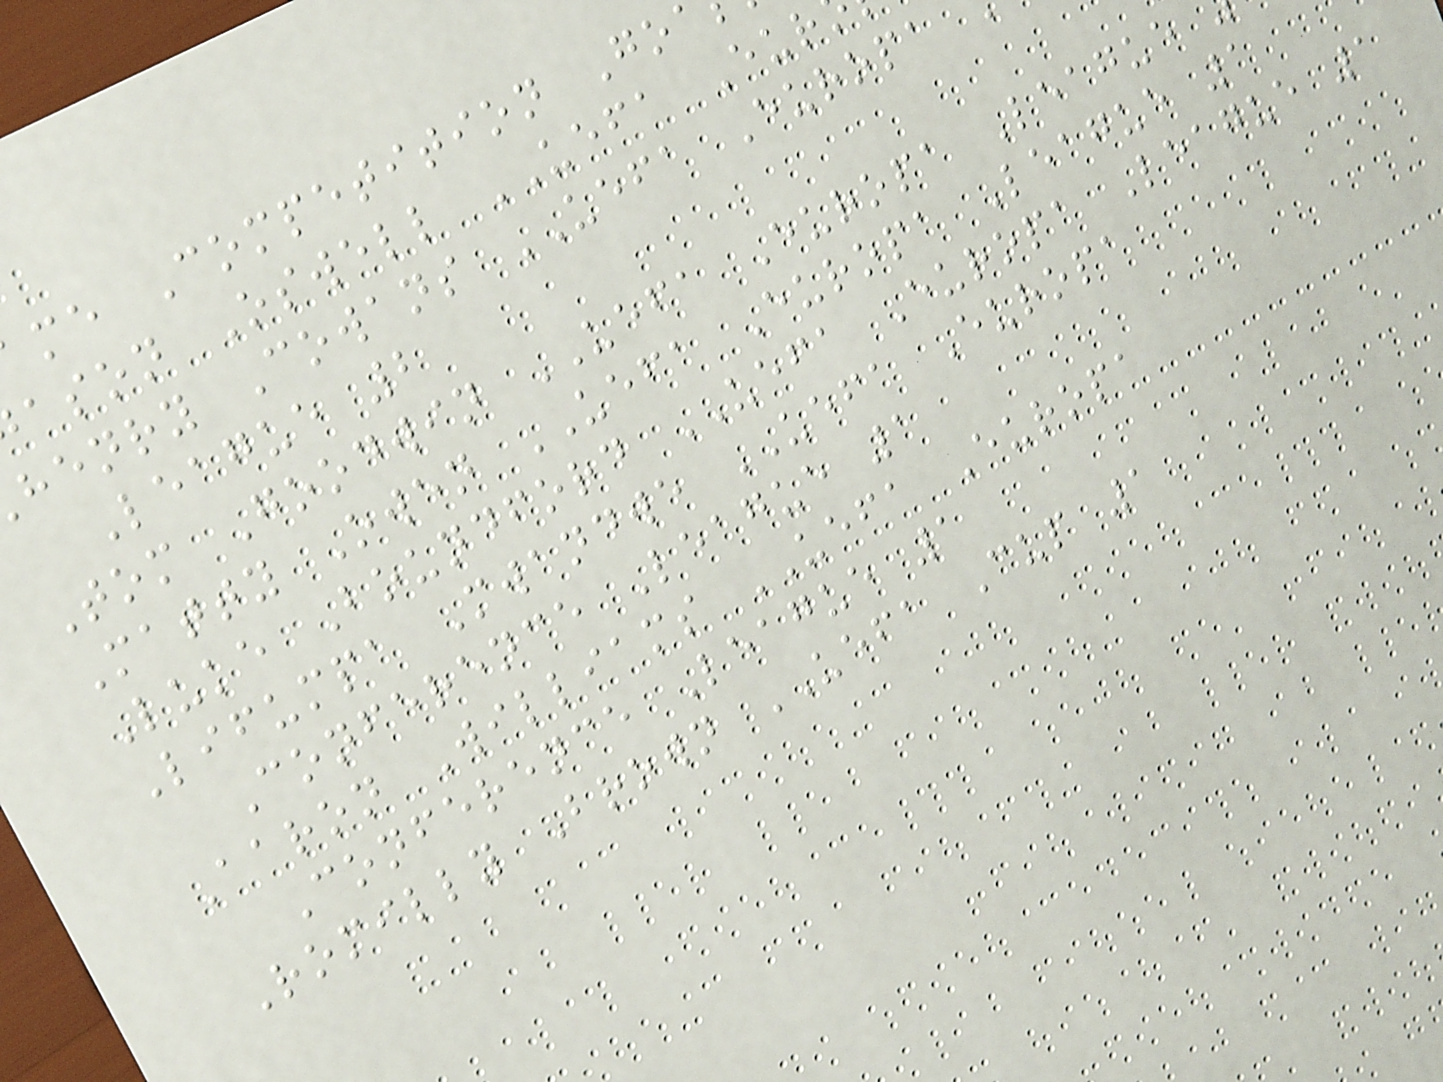me Competition Go
ason Oswell UEFA Eur
henry Cowans UEFA Europa
League 2
Tom Goodwin UEFA Europa League
Matty Owen UEFA Europa League 1
Luke Boundford UEFA Europa League 1
Lifumpa Mwandwe UEFA Europa
Conference League 1
Aaron Williams UEFA Europa
Conference League 1
Romilly Brown UEFA Cup 1
